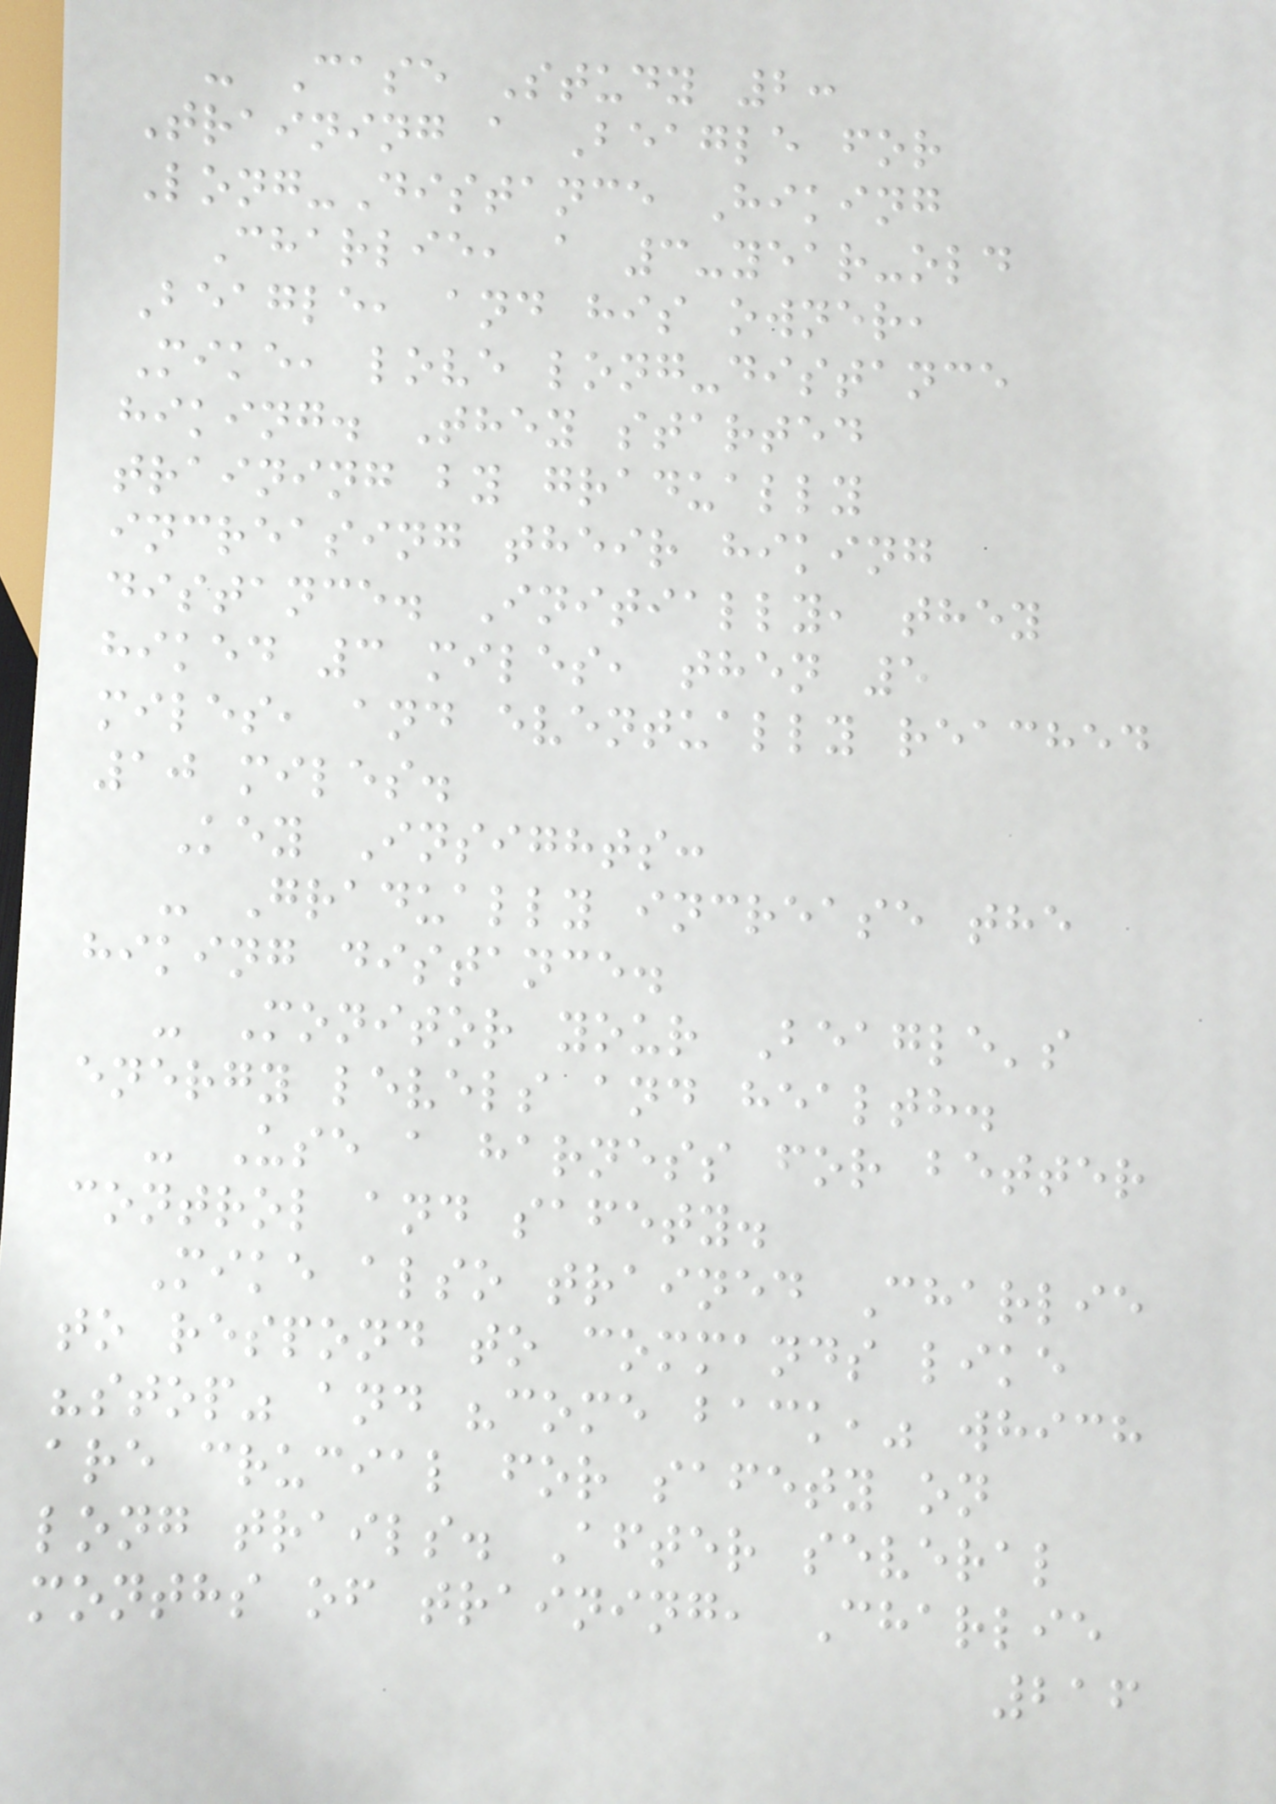- Case Study 2:
Training a Beagle for
Long-Distance Hiking
Charlie, a 3-year-old
Beagle, and his owner,
Mike, love long-distance
hiking. They started
training by gradually
increasing their hiking
distance. Initially, they
hiked 3 miles, then 5
miles, and eventually reached
10 miles.
Key Insights:
- Gradually increase the
hiking distance.
- Monitor your Beagle's
energy levels and health.
- Use a harness for better
control and safety.
Mike also trained Charlie
to respond to commands like
"stop" and "come back," which
are crucial for safety on
long trails. After several
months of training, Charlie
216
